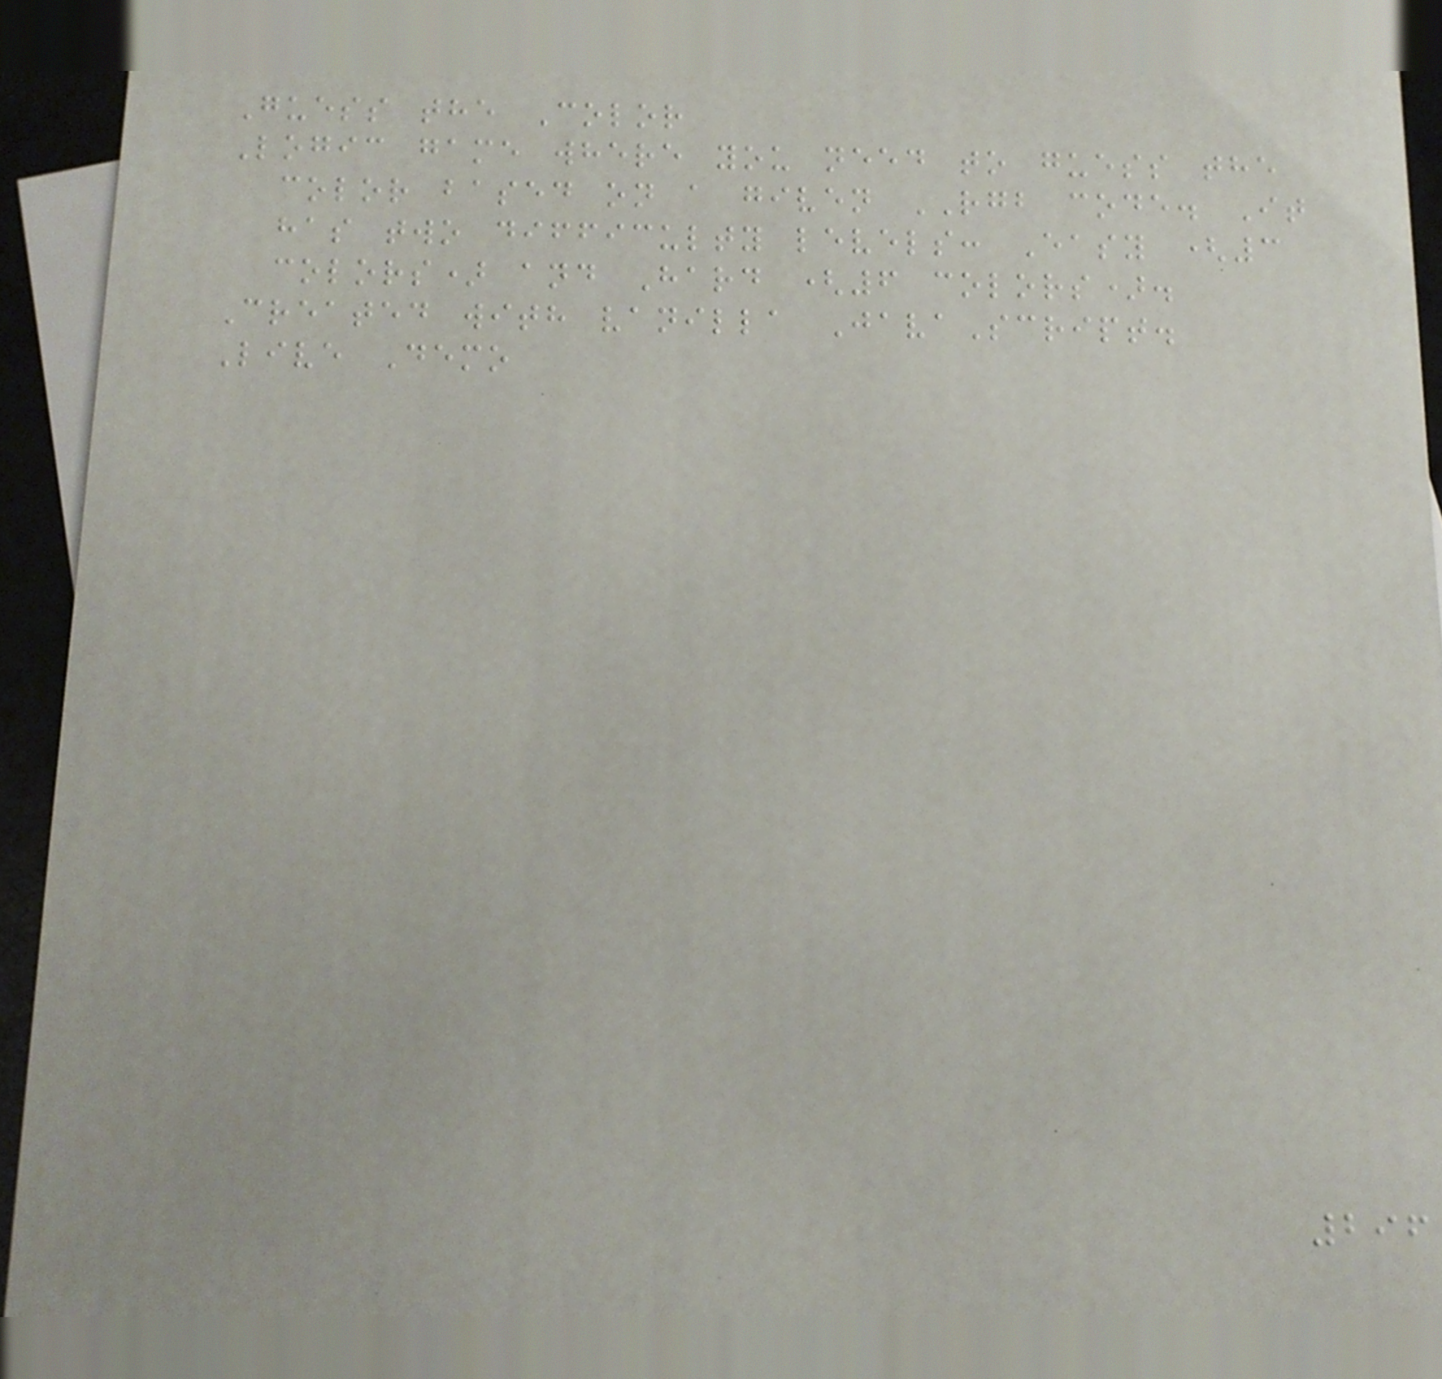Guess the Color
Logic game where you need to guess the
color based on a given RGB code. It
has two difficulty levels: Easy (3
colors) and Hard (6 colors).
Created with vanilla JavaScript.
Live Demo
296
